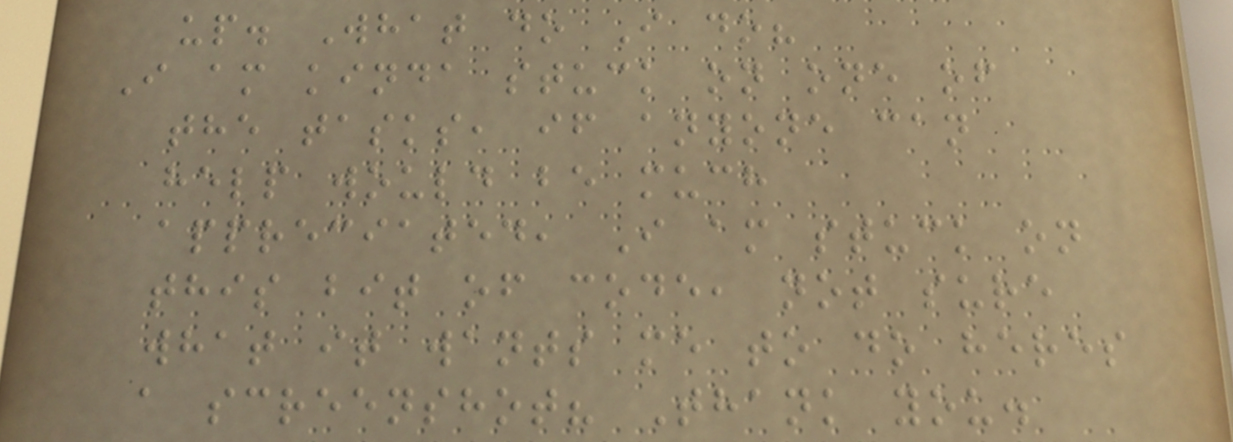up. What do I do?
I am kinda stuck on one of
the tasks, if anyone can
help would be much
appreciated, I am stuck on
this bit of code, not sure
what it wants me to do heres
a screenshot? Thank you.
